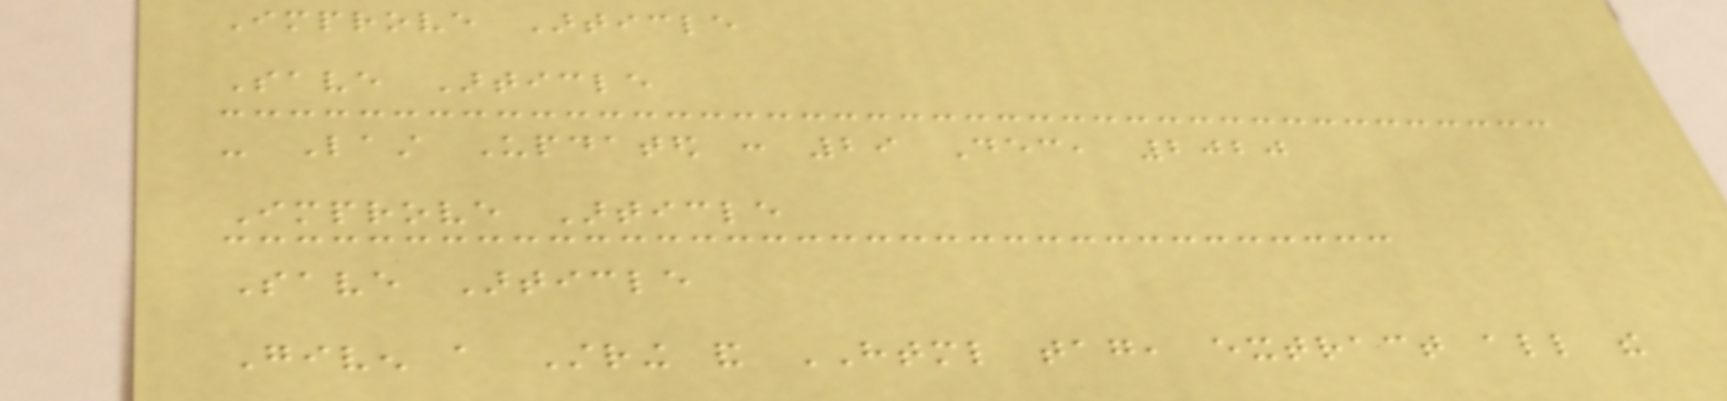Improve Article
Save Article
- Last Updated : 29 Dec, 2020
Improve Article
Save Article
Given a String and HTML tag, extract all the
